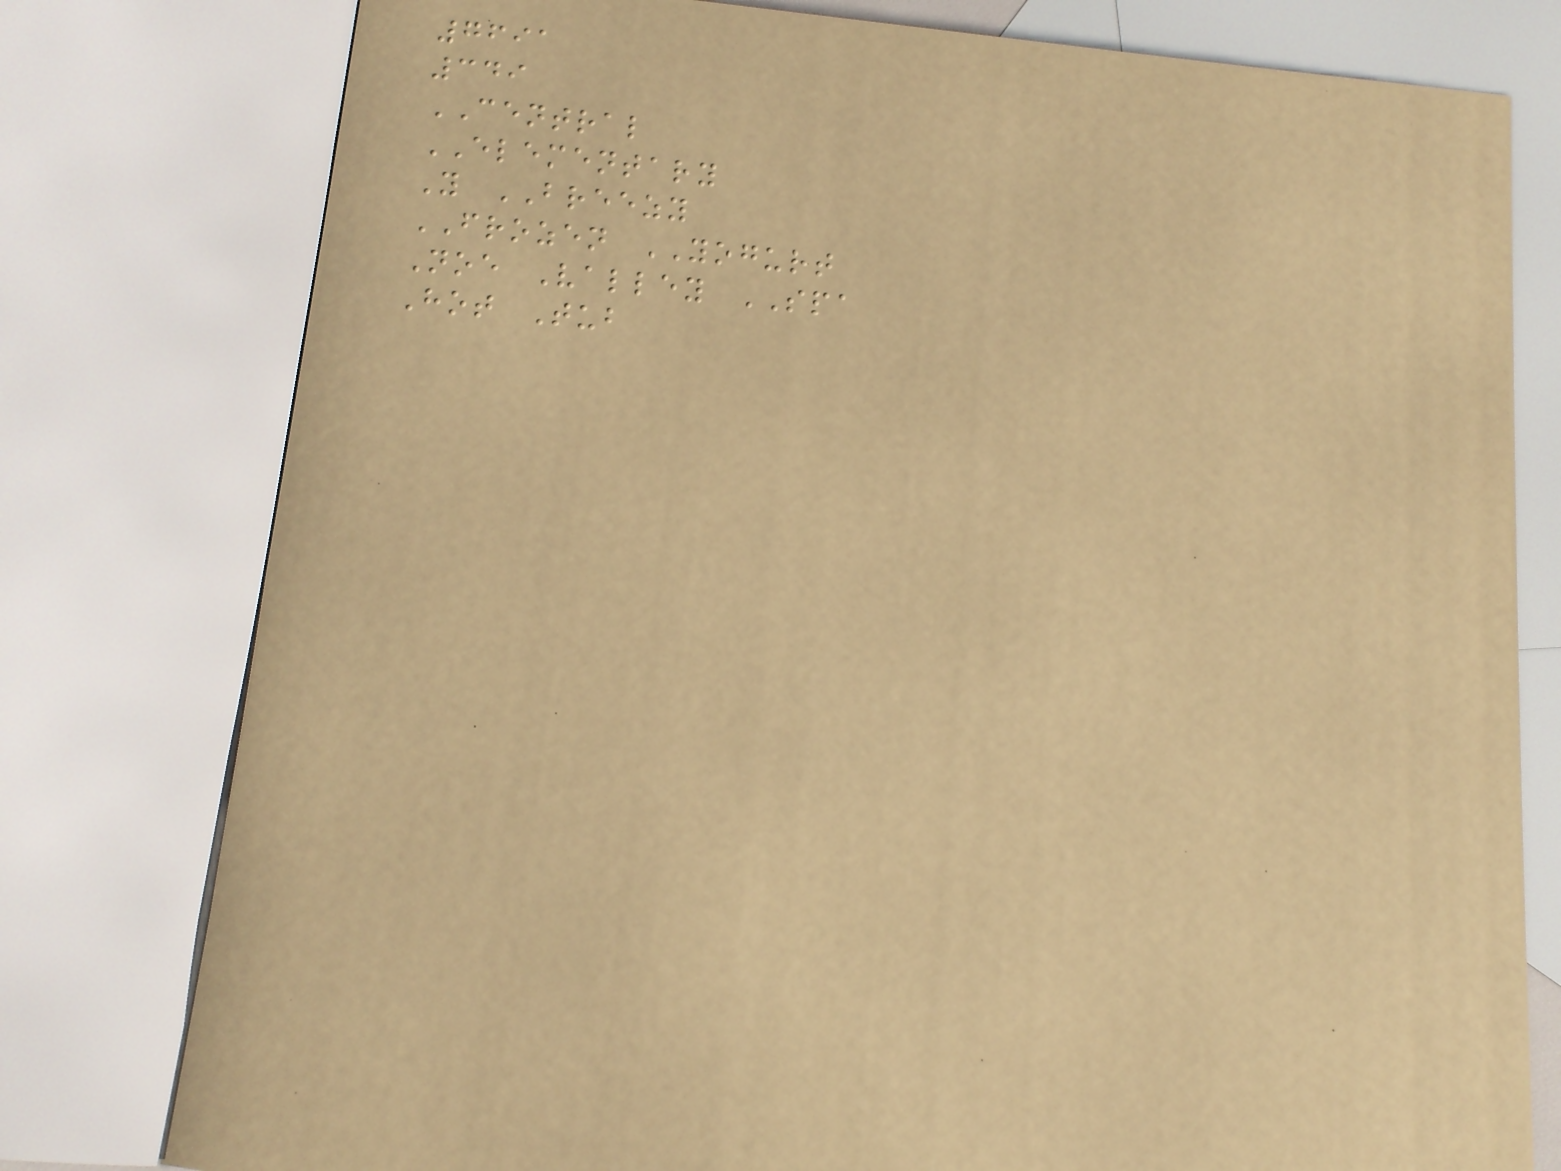7691
349
CENTRAL
ELEMENTARY
Y BREEZY
FROZEN YOGURT
Noe Valley SPA
Hot Tub
